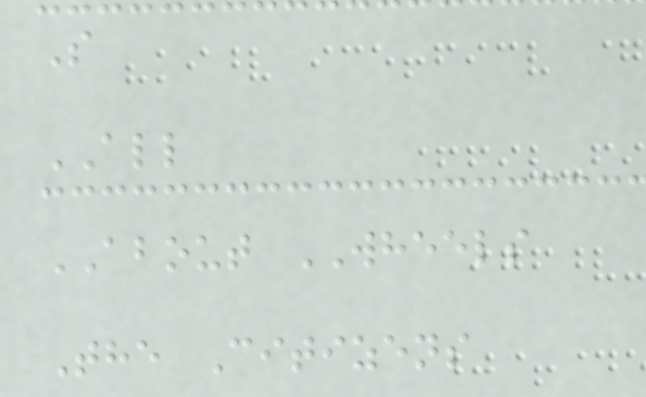S
ALL
ABOUT WHEELS
The Citizens
